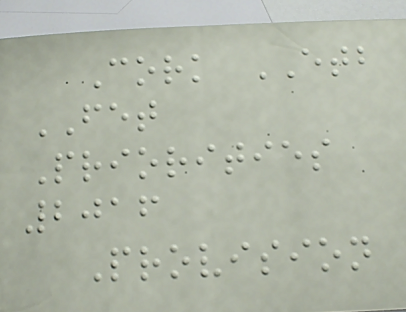Cork ETB
FET
Priorities
2016
Provision
